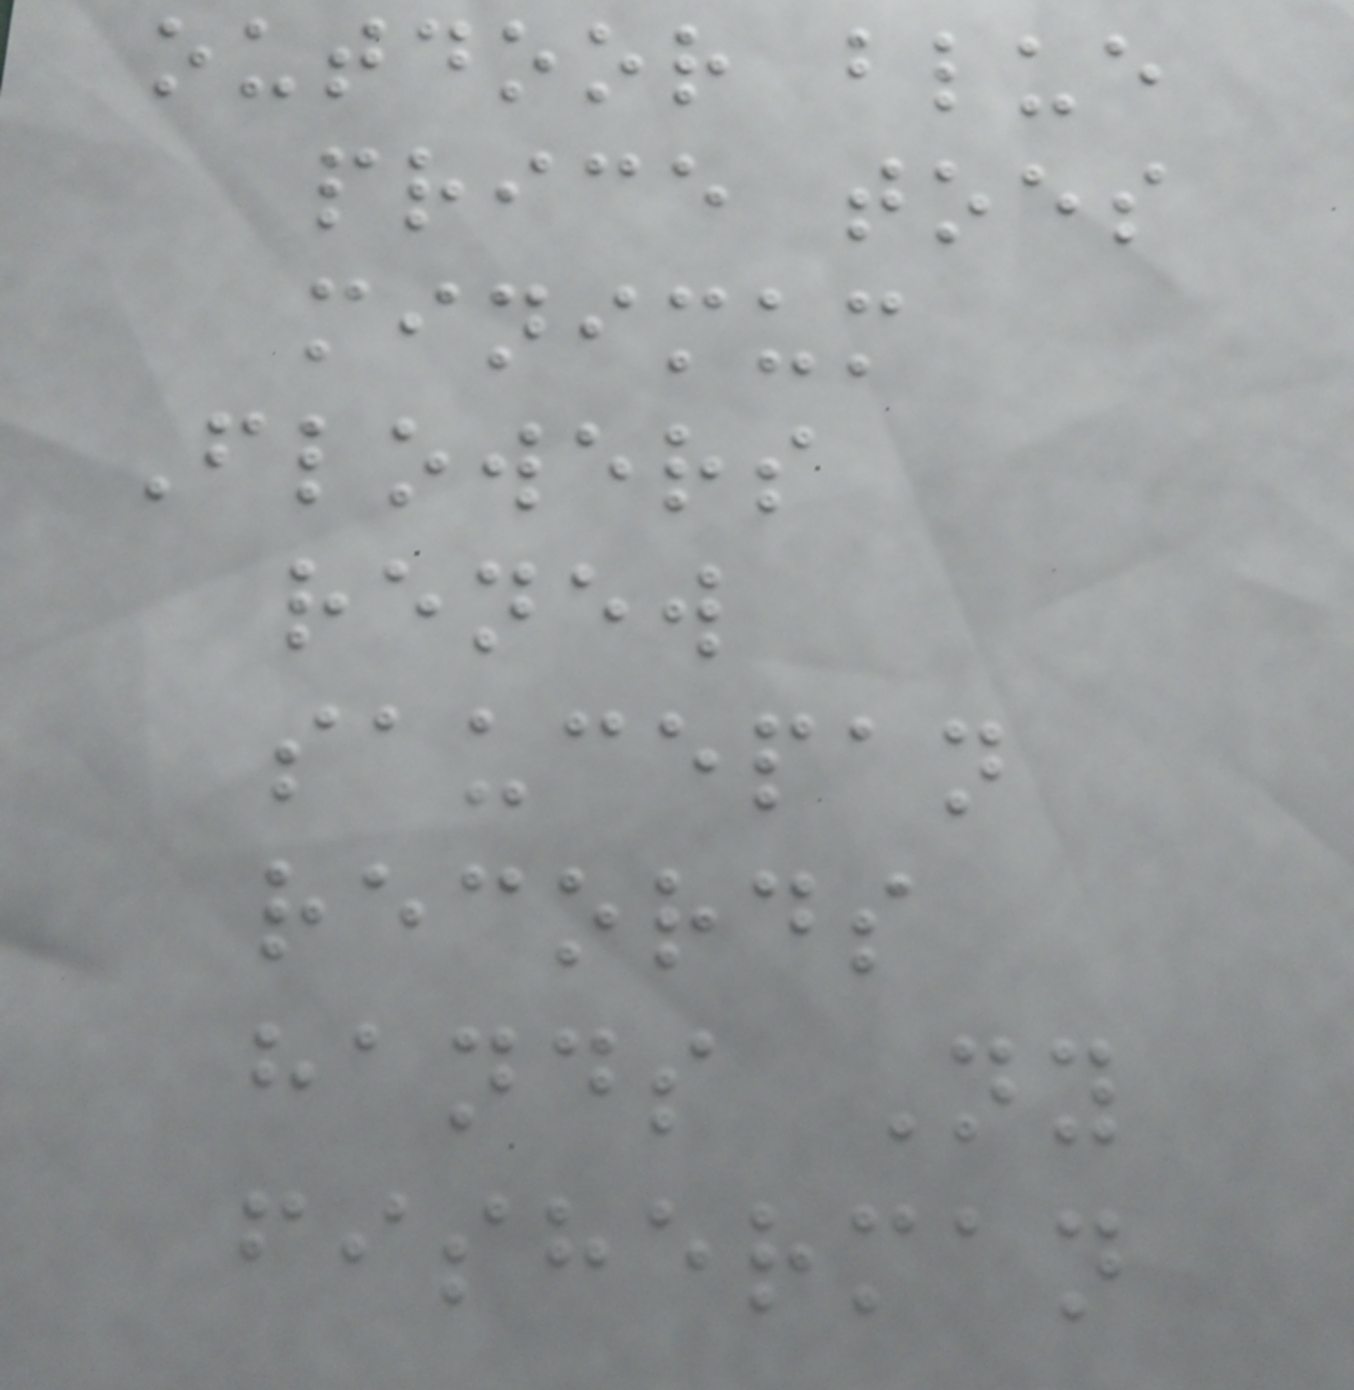outdoor blue
price toes
minimum
Flowers
renew
saucepan
records
hands Ny
fisherman
